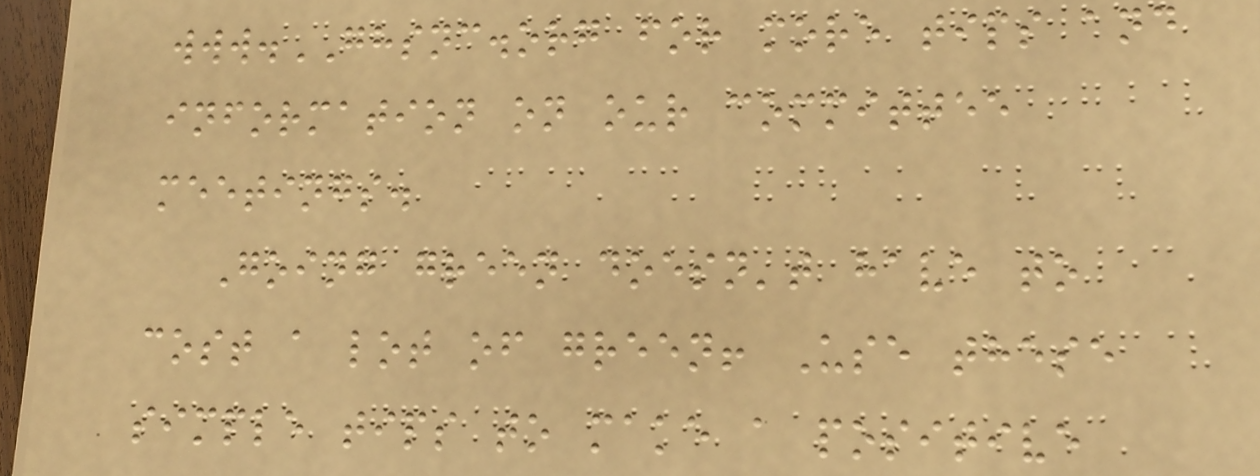www.GHSNC.org for more tips and
information on our committee
meetings.
Going green doesn't have to
cost a lot of green! Use these
simple tips to make a positive
